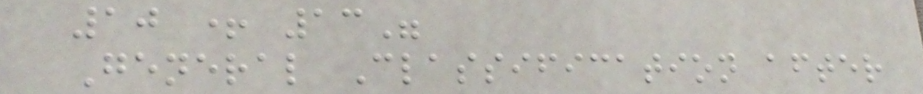10 + 13"
General Classification after
